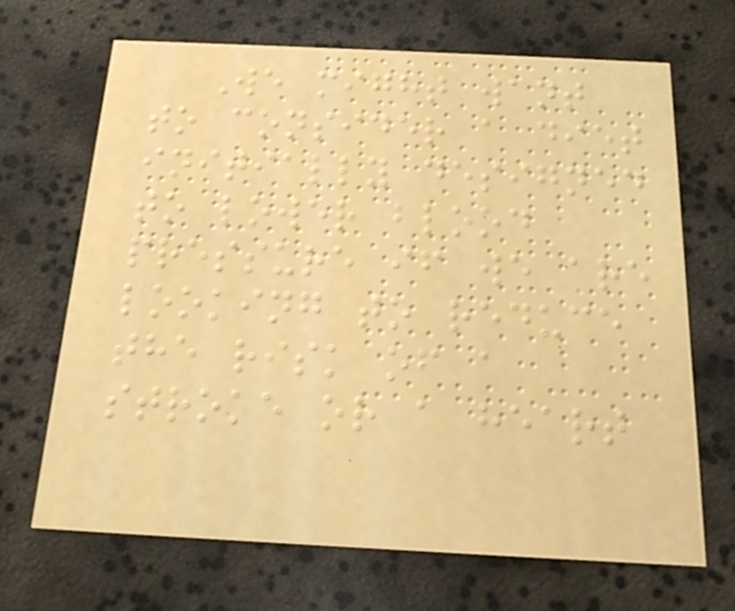We might want
to consider a diet
initially designed
to lower blood
pressure if we are
looking to reduce
the risk of a
stroke or a heart
